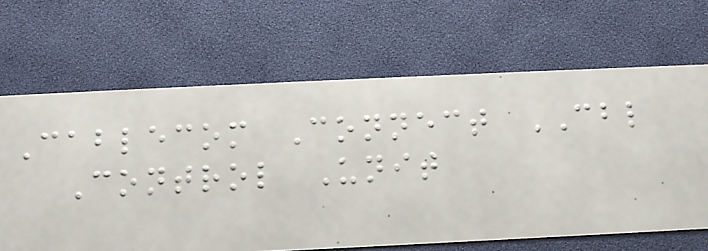Cablecom Connect CBL
Control Unit
